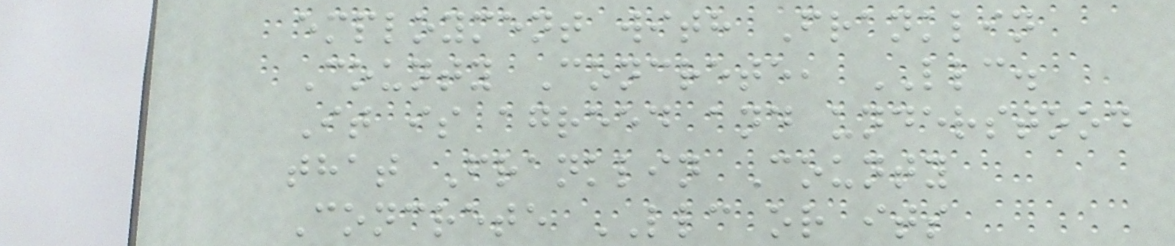employment with Franklin
County Concrete, LLC.
It is agreed and understood
that Franklin County
Concrete LLC or its
